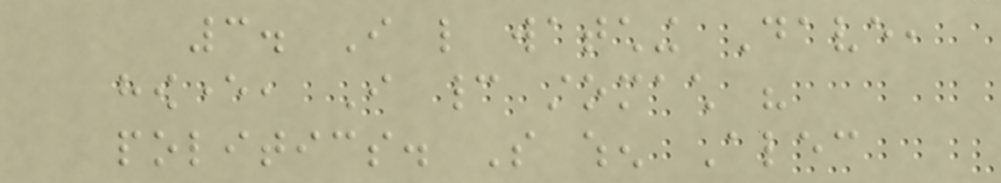3. I like watching Dave,
however, I cannot stomach his
politics. So when Alec
